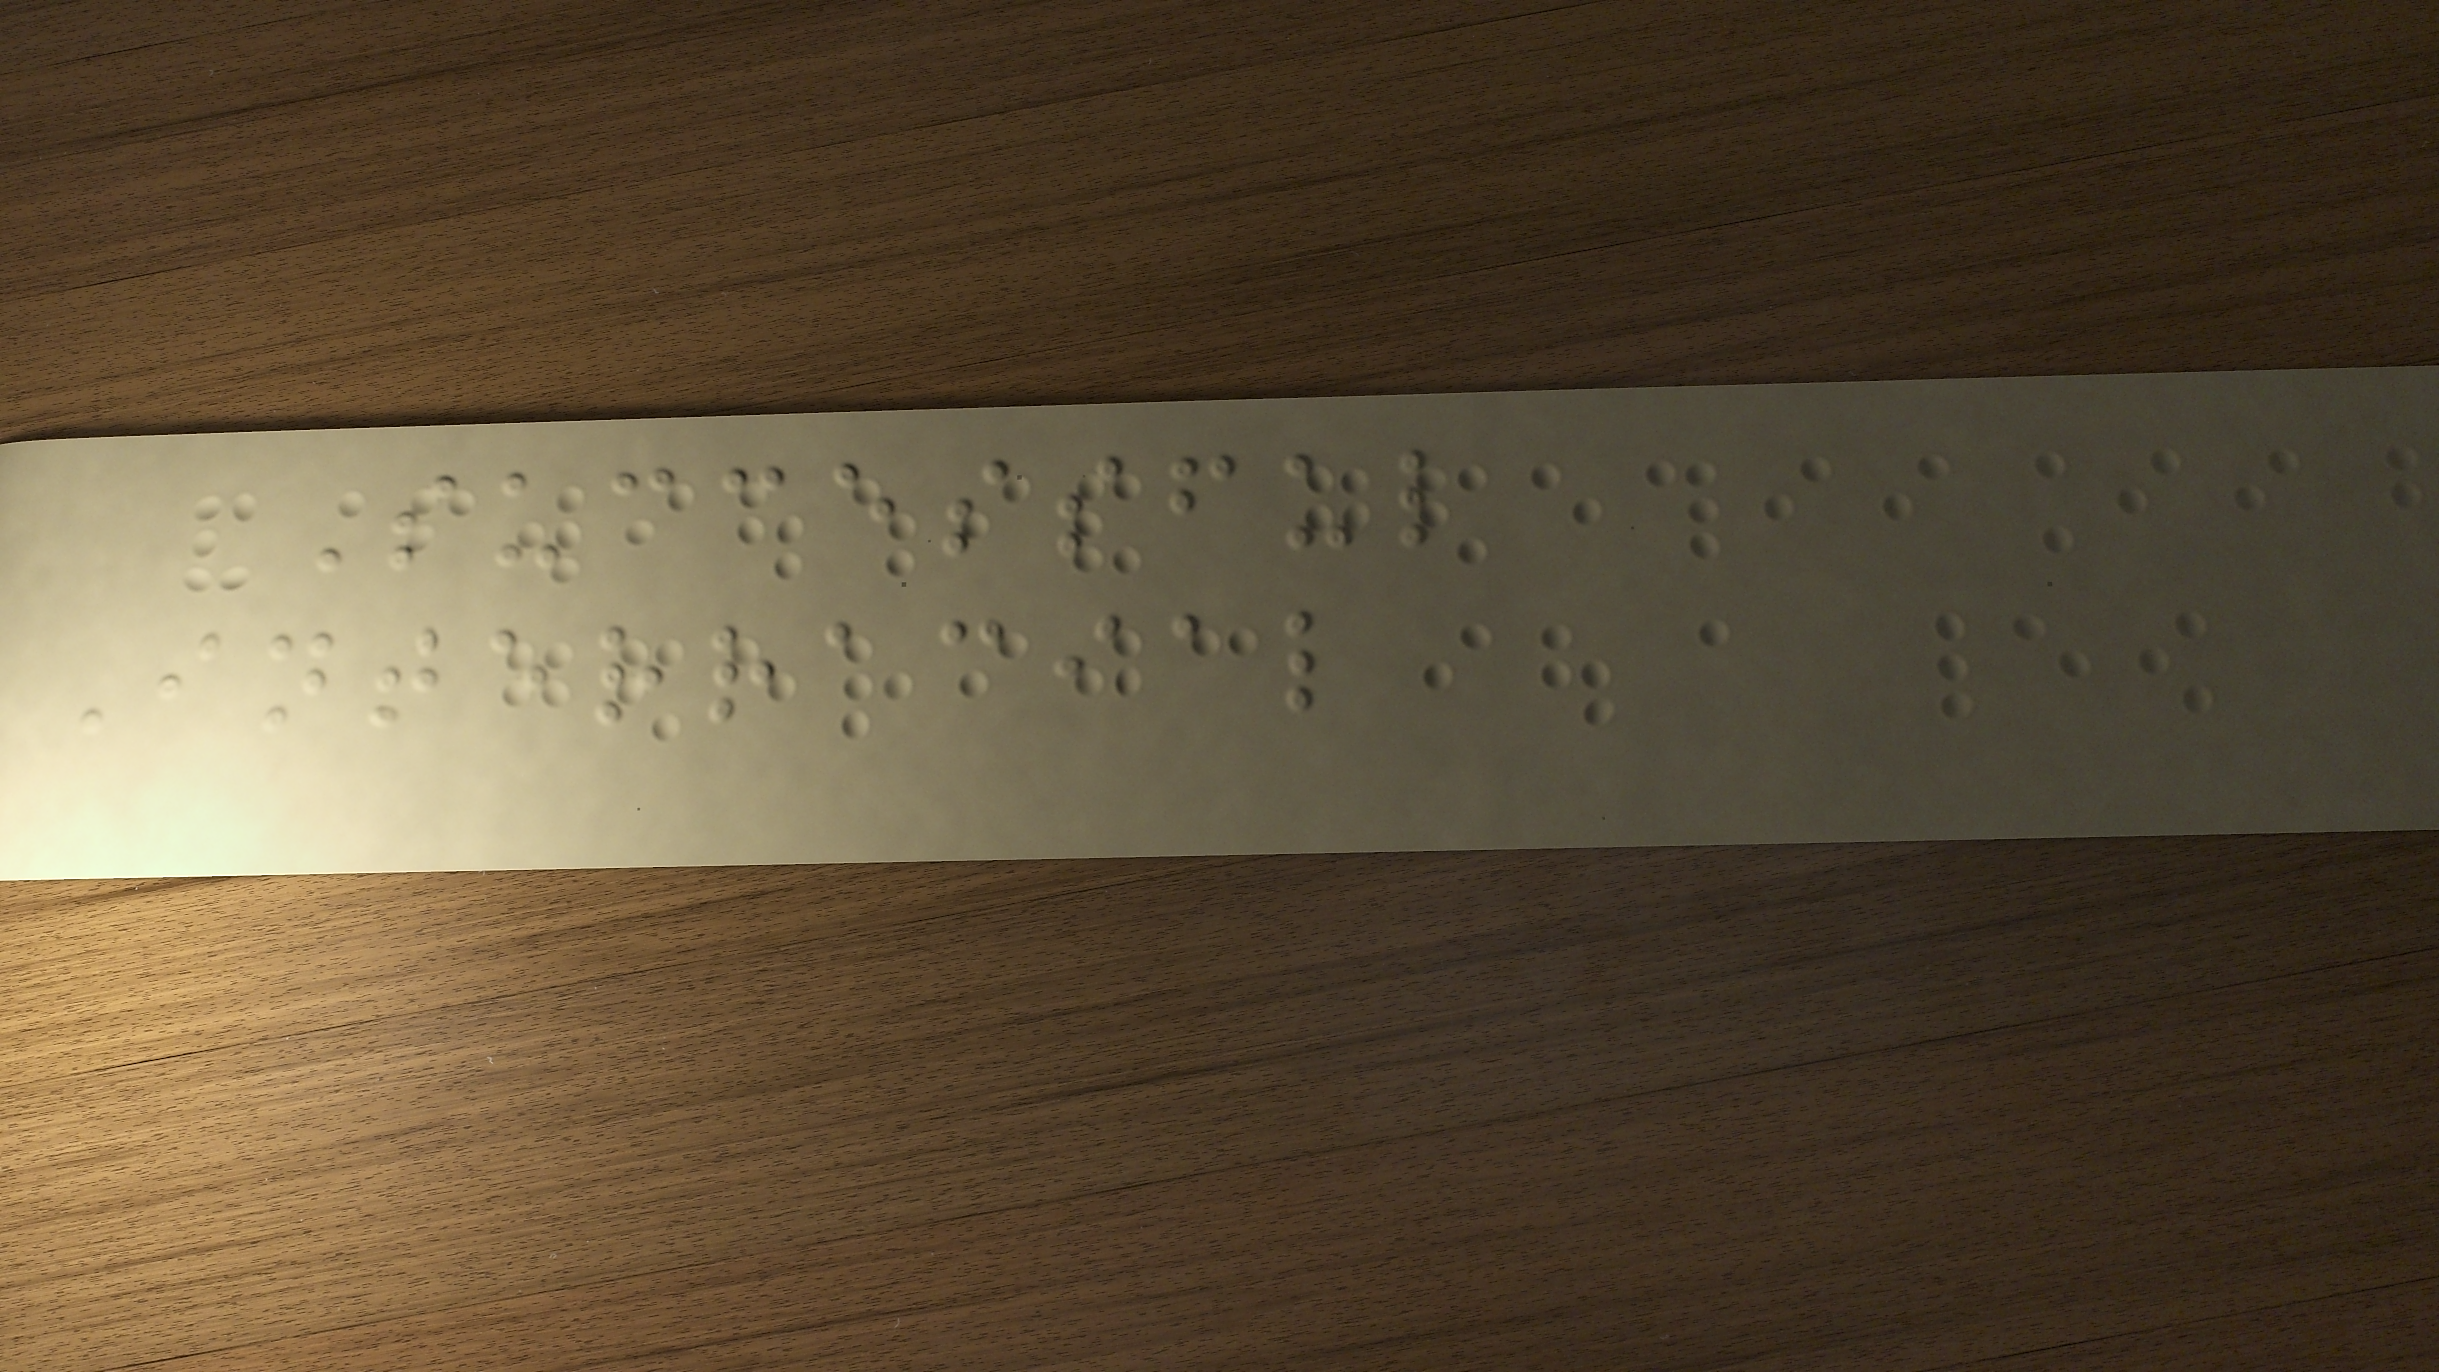Successful
Interracial
